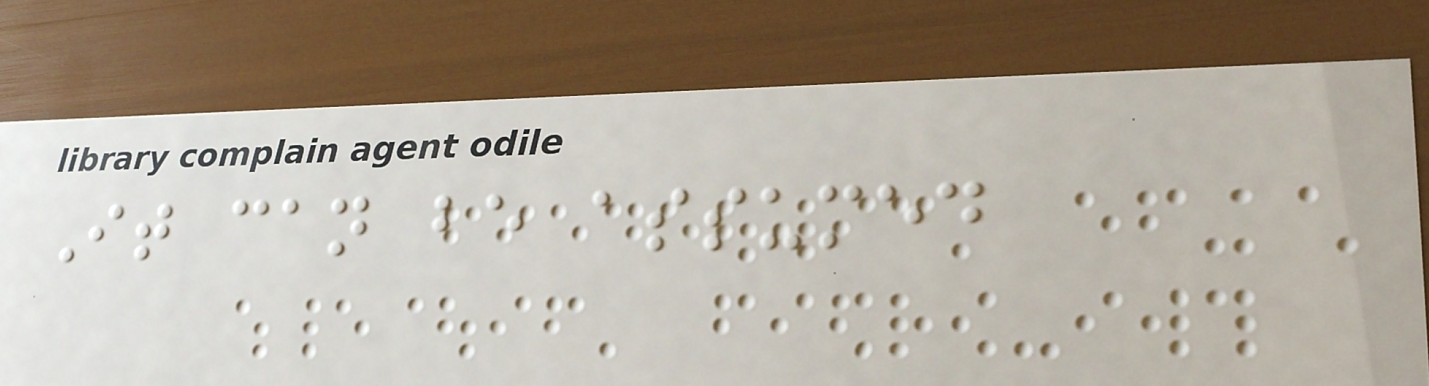It can be assumed
